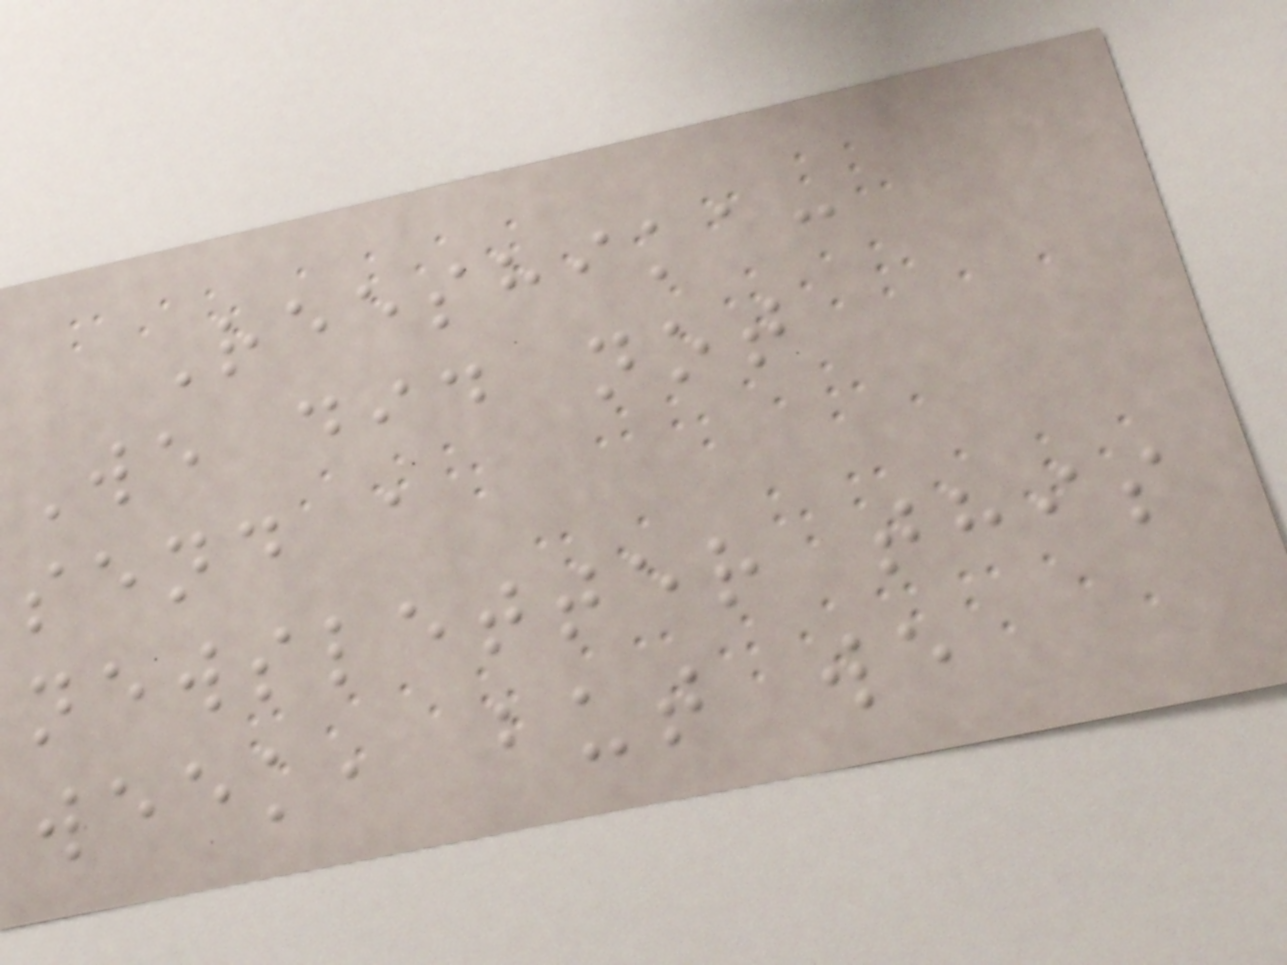Reeshika:
We did not
send a
newsletter this
week, but we
